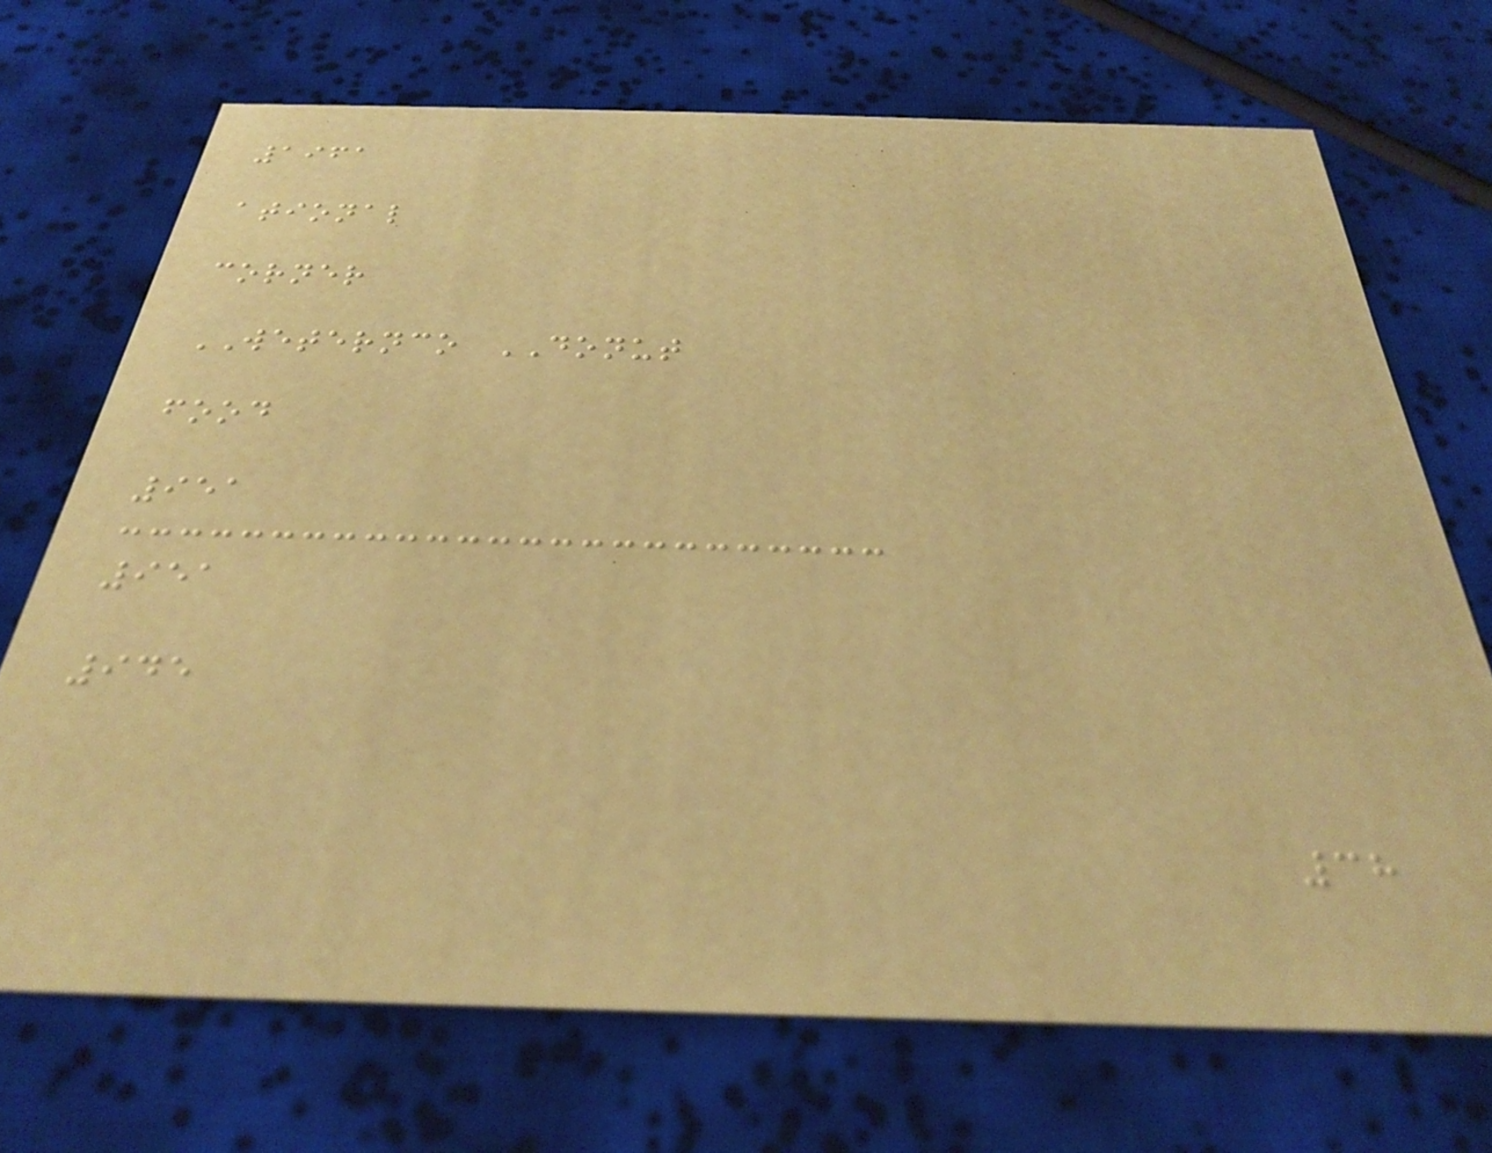1961
ational
corner
WETERNCO DONUT
food
951
951
945
38
